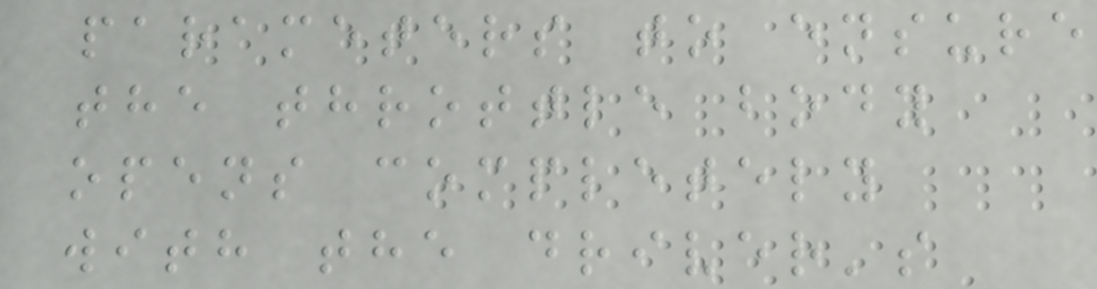parameters to ensure
the throttle body
opens completely
with the driver's
